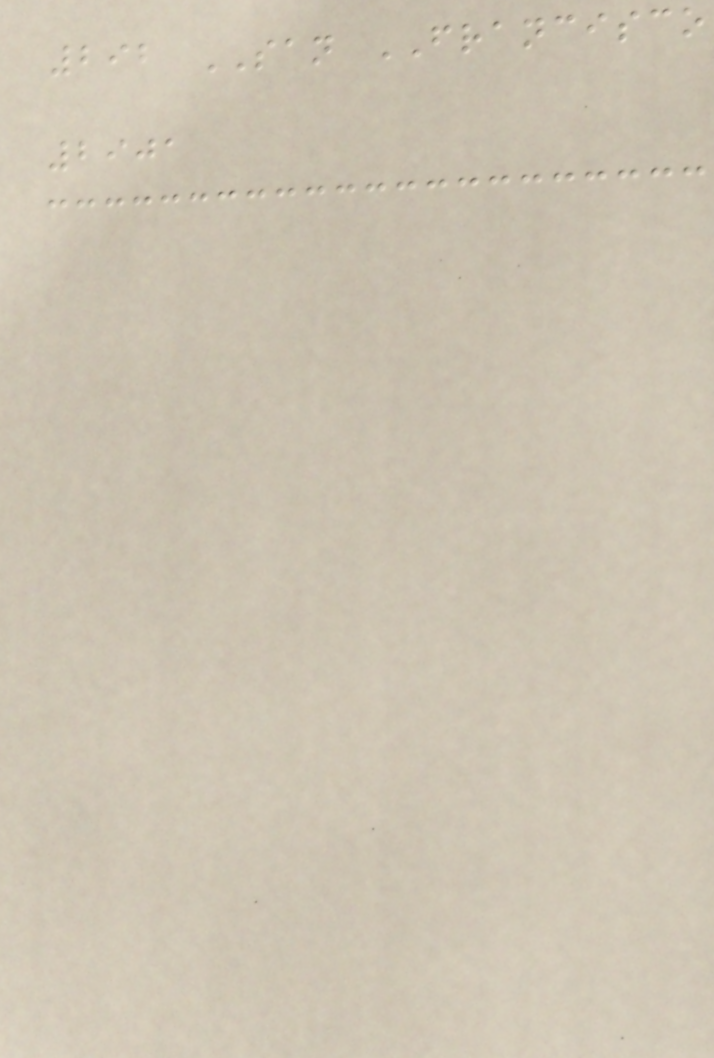292 SAN FRANCISCO
2901
